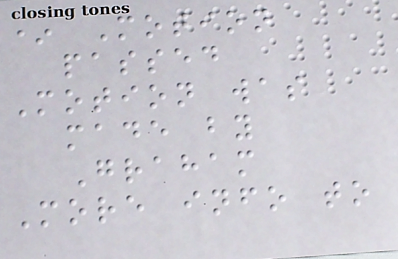* Motion
passed
Motion was
made by
Graham
More info to
